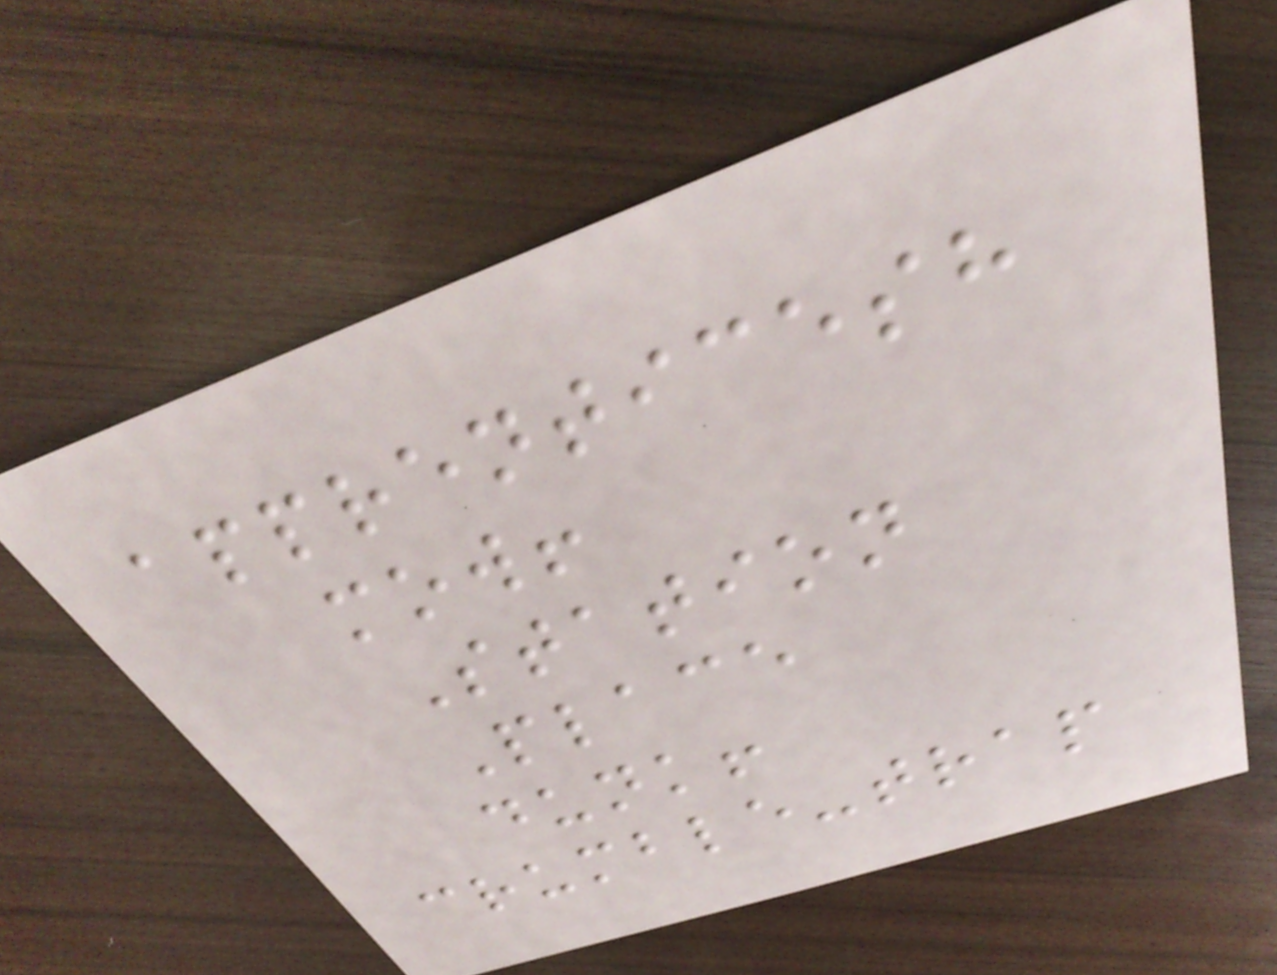apprenticesh
mow!
Station
Place
dunk!
crumble-trap
